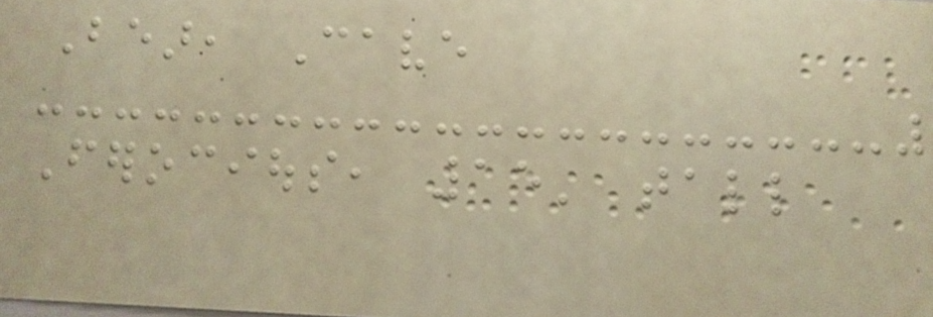Bear, Cave
Ferocious, 15' tall
